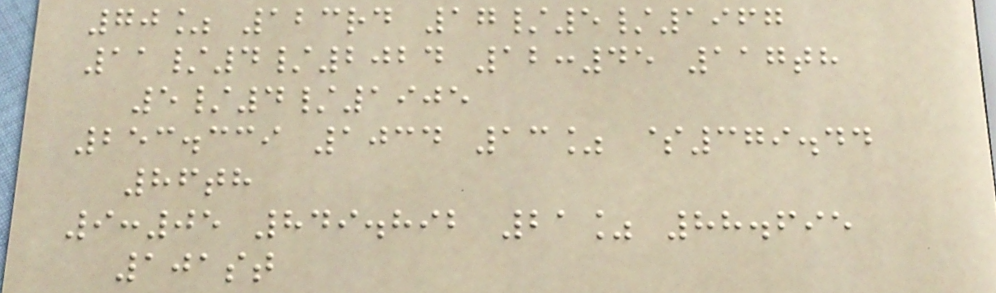70% 123rd 17/5/1967
11/4/2024 12:45 117th
5/4/1905
253.339 1034 13% $379.44
86th
9:05 849.892 21% 88.695
101st
